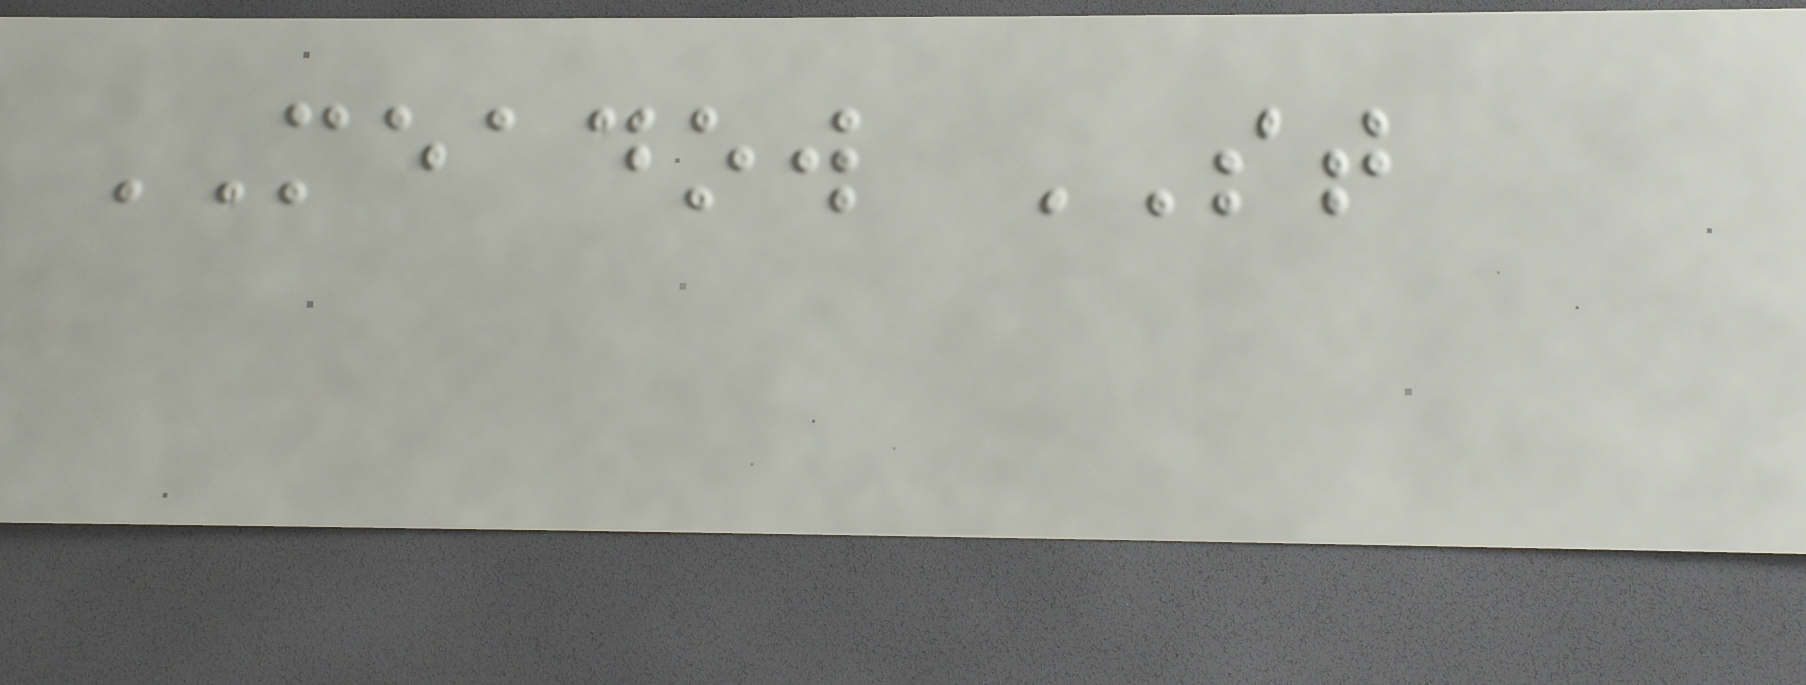MEADOW ST
